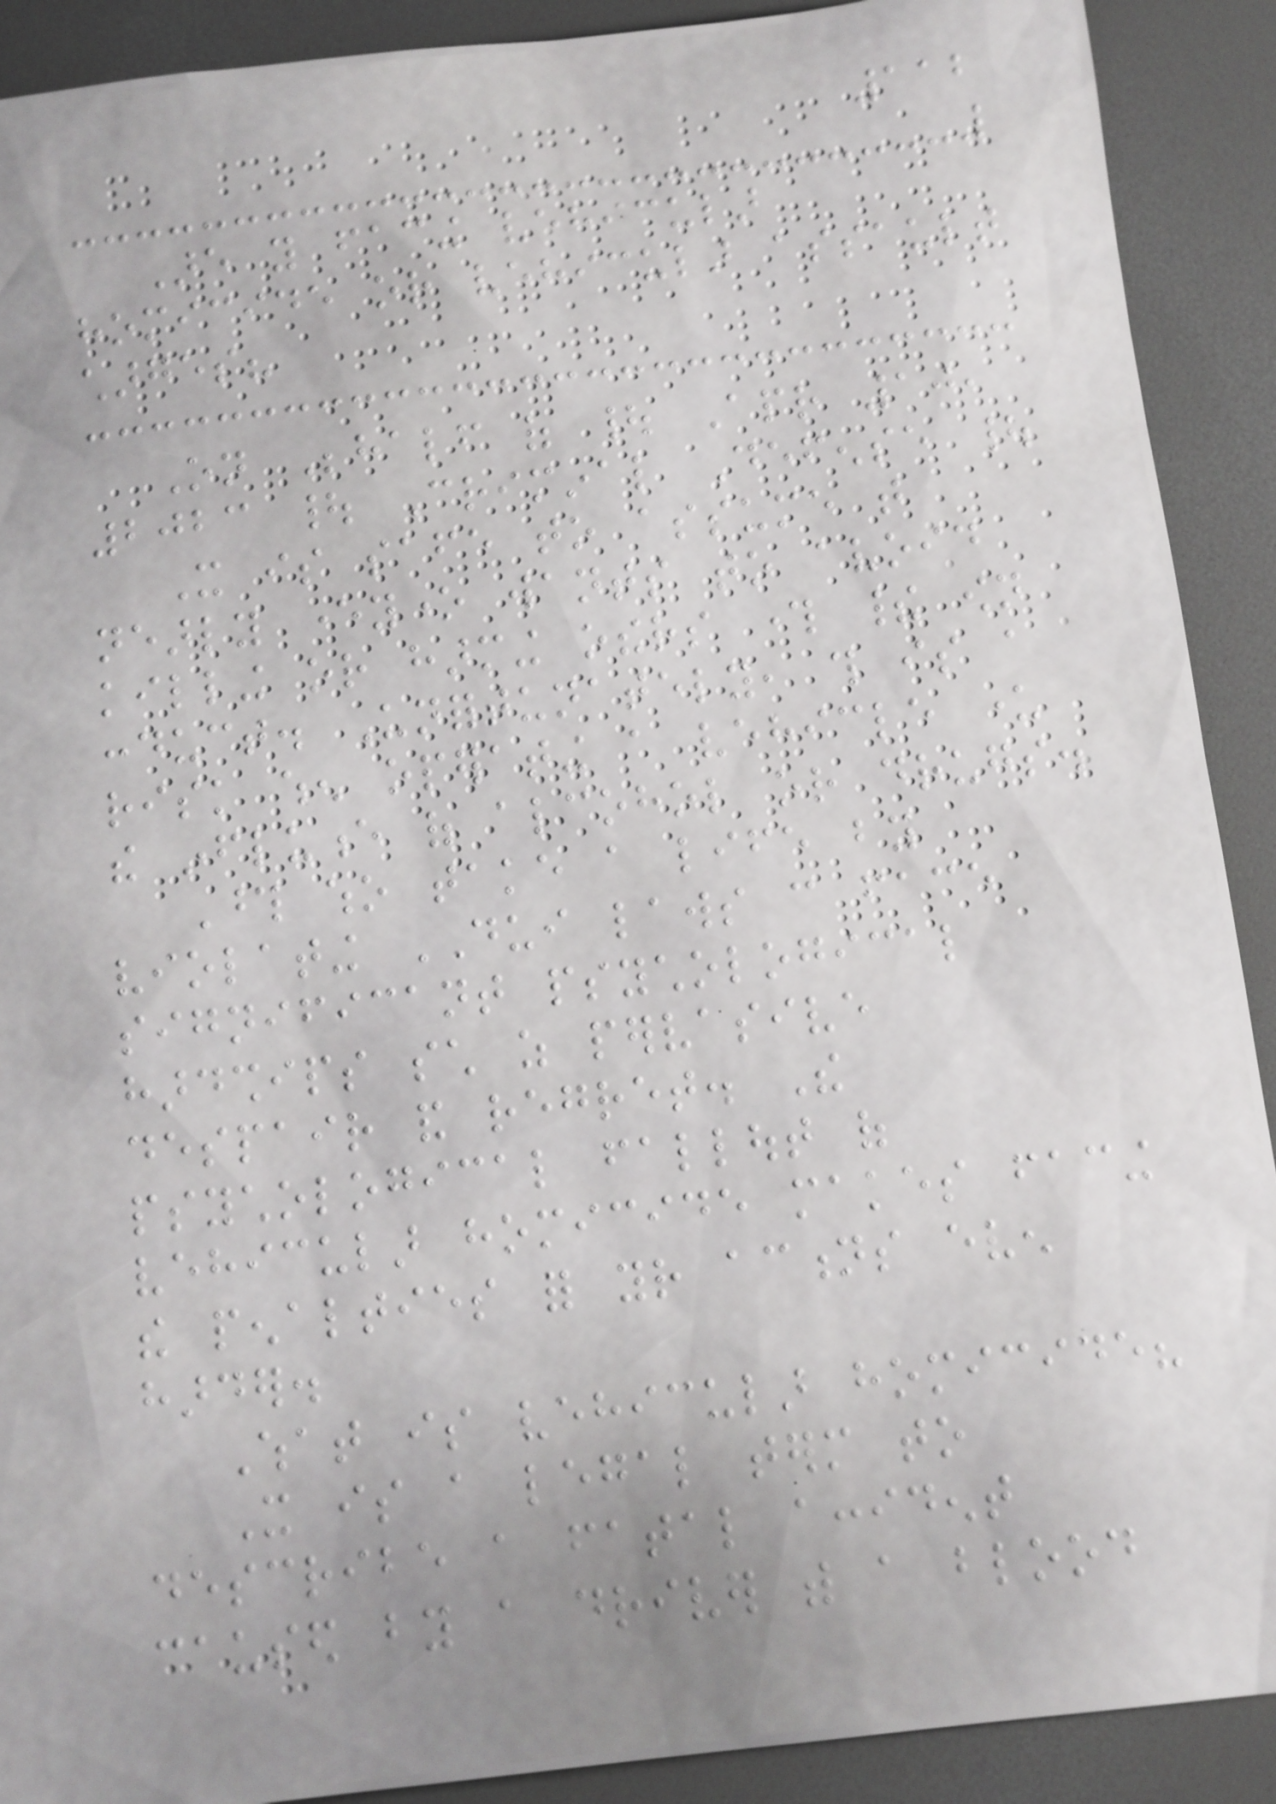112
Are you facing vehicular
homicide or vehicular assault
charges?
On Behalf of | Apr 10,
2023 | Criminal Defense |
It is safe to assume that
nearly everyone wants to avoid
killing or harming others through their own
conduct. Unfortunately, this is a
risk when operating a vehicle under
the influence of alcohol or drugs.
Those who take a life by
violating DUI laws can face
significant psychological
hardships such as pervasive
despair and regret. The
psychological fallout of
vehicular homicide makes facing
the penalties for your actions even
harder.
What is vehicular homicide?
It is a legal term to
describe a fatal accident
caused by a driver with a blood
